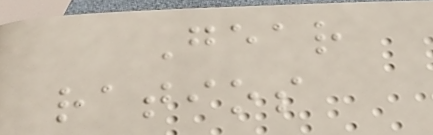Gear
ratios
